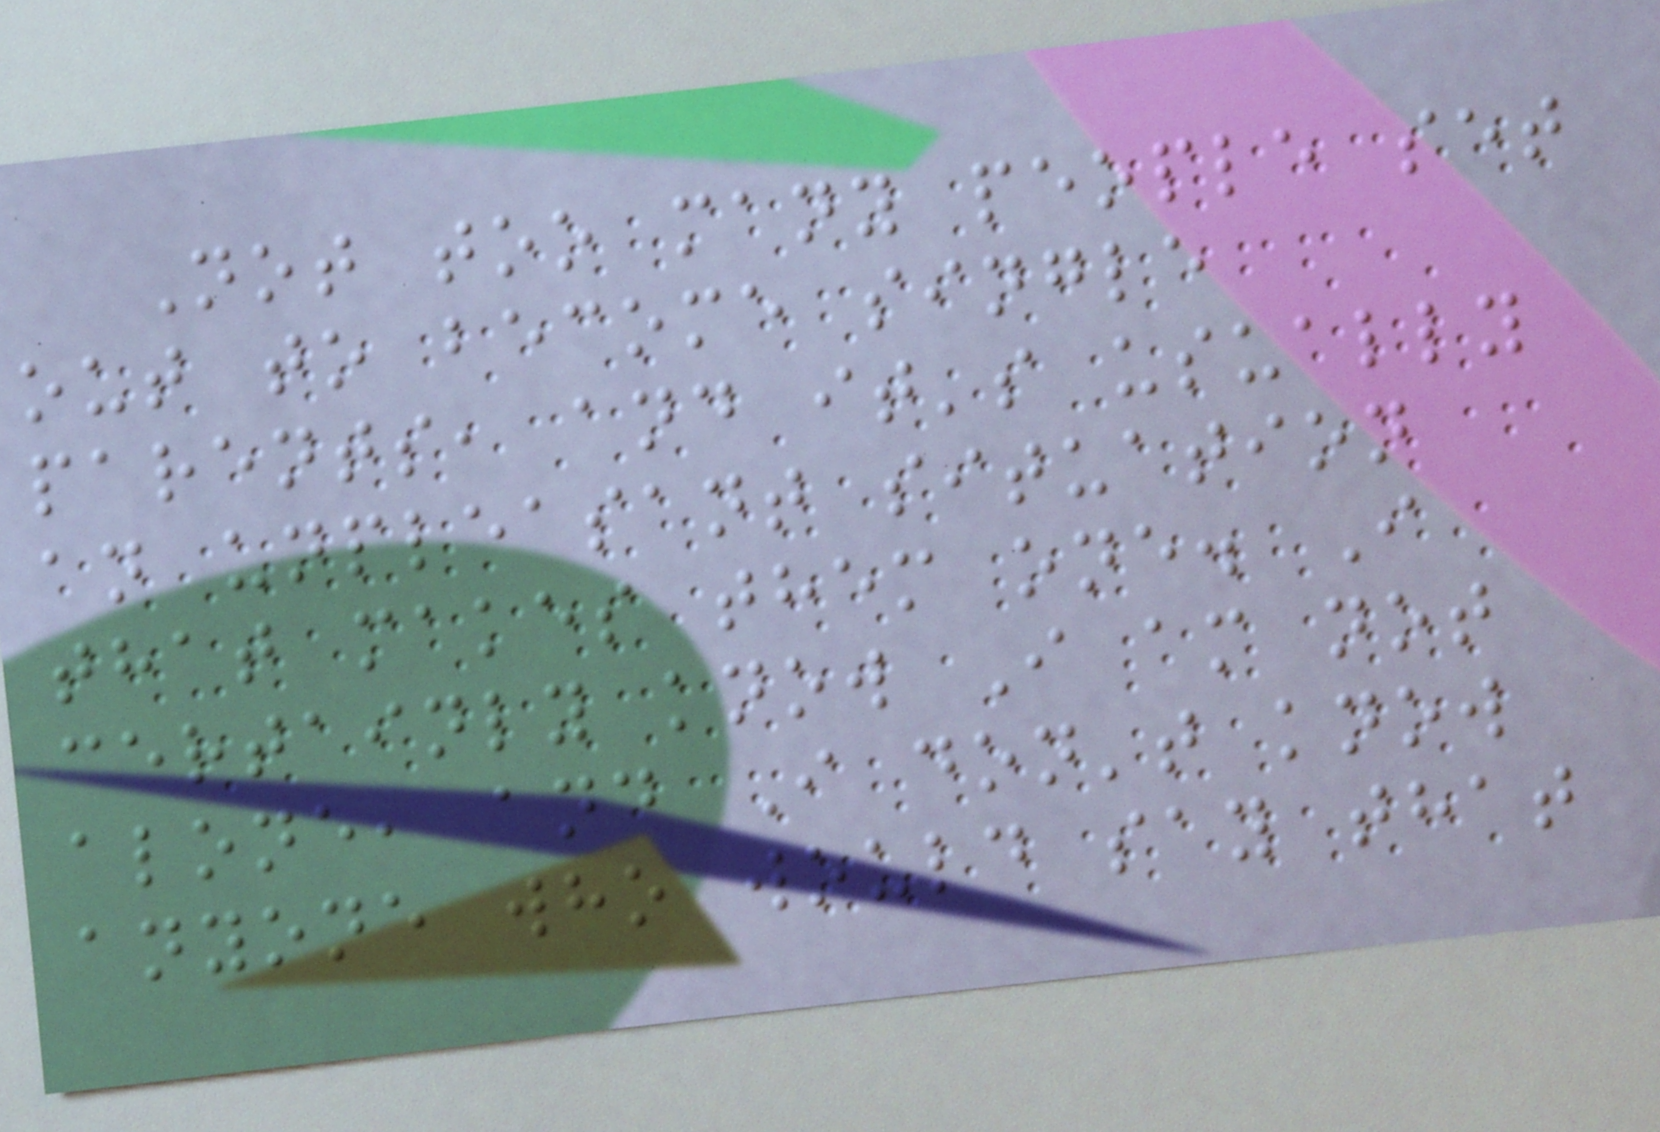Not too many people set
out to become single
parents, and it's usually
an unpleasant situation
that makes them one. I
certainly know I am not
alone, and I don't know
anyone who would say that
